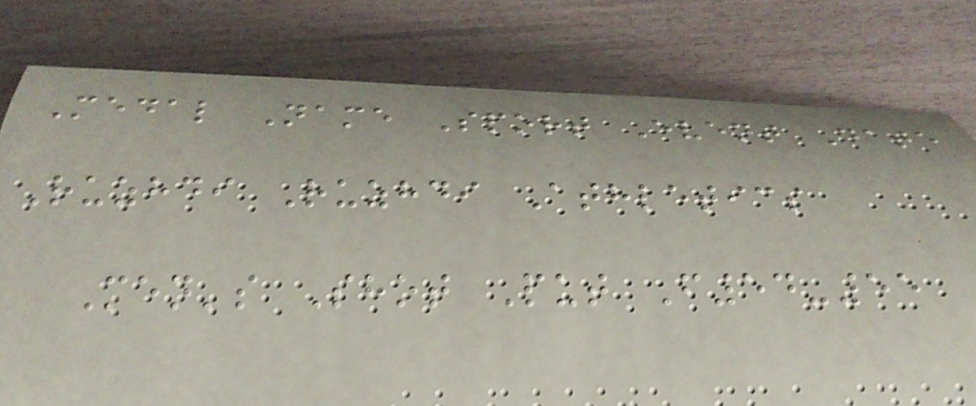Medal Name Sport Event Date
Ruzhdi Ruzhdi Athletics
Men's Shot Put F54-55
